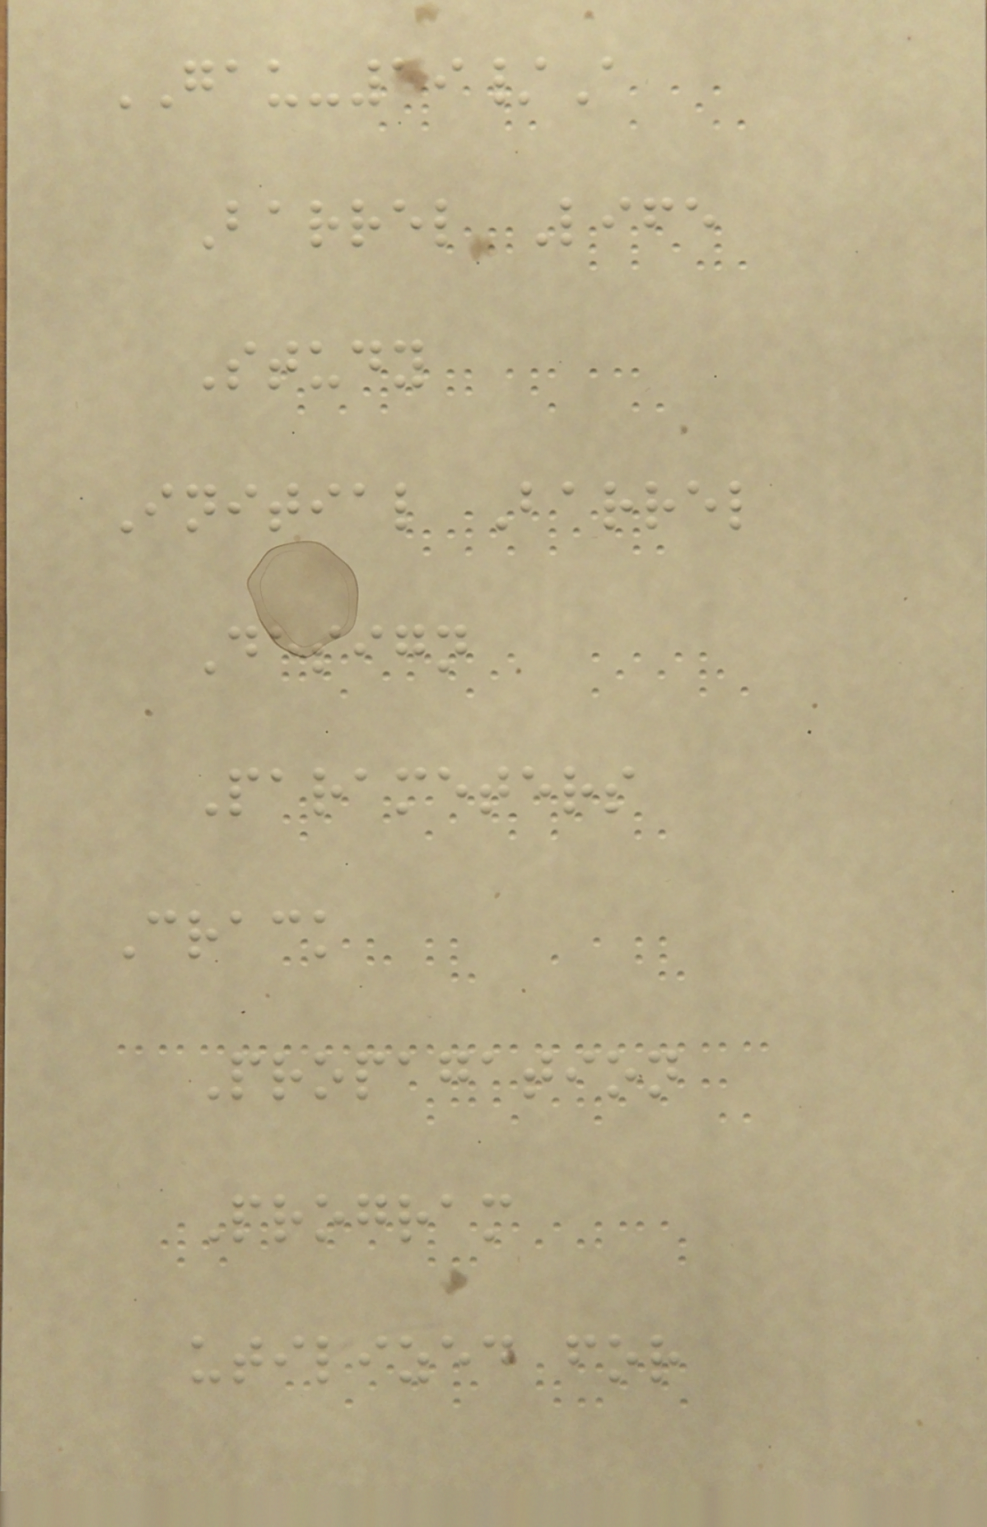GAU-19/A
Barrel Life
Study
Initial Barrel
Design
Parameters
Crack
Propagation
Program
utilized for
